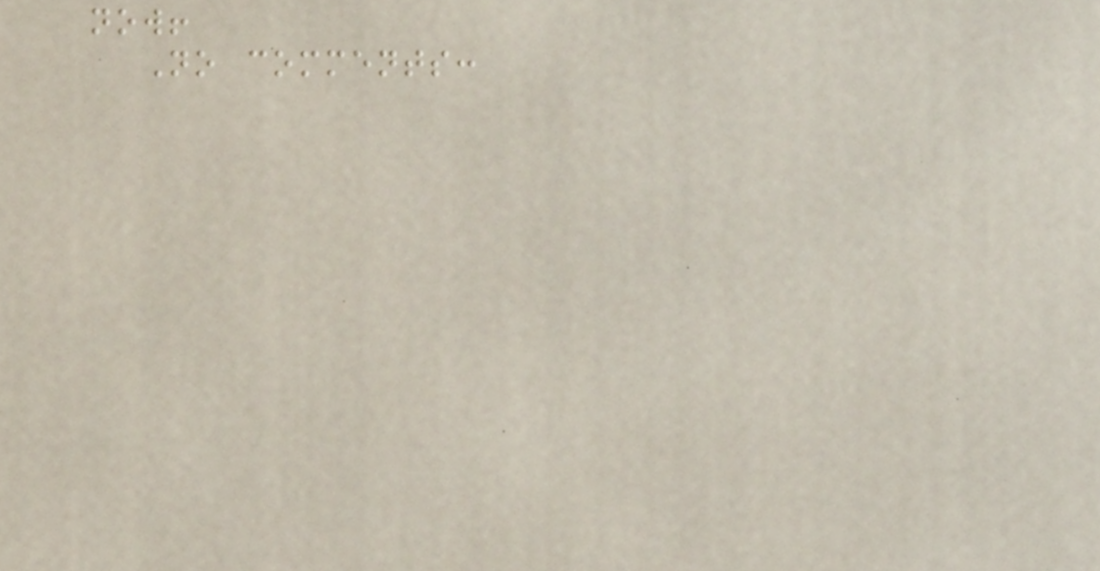now!
No comments:
